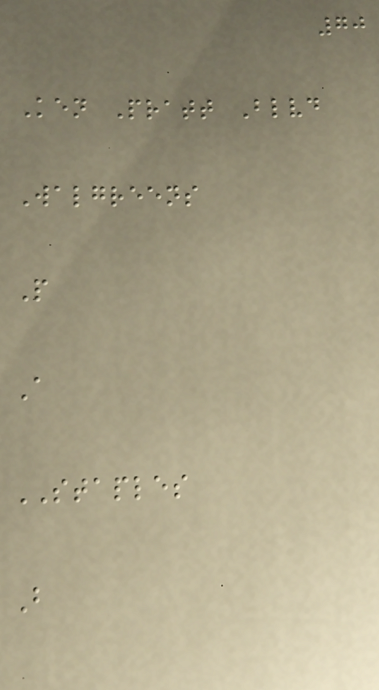70
Ken Pratt Blvd
Walgreens
P
A
STAPLES
B
